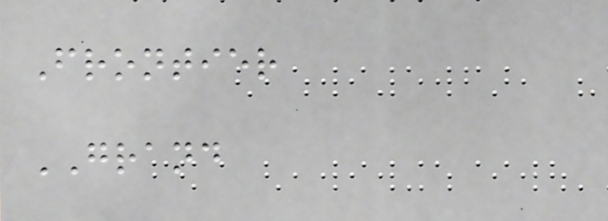Frontier
GRAND
